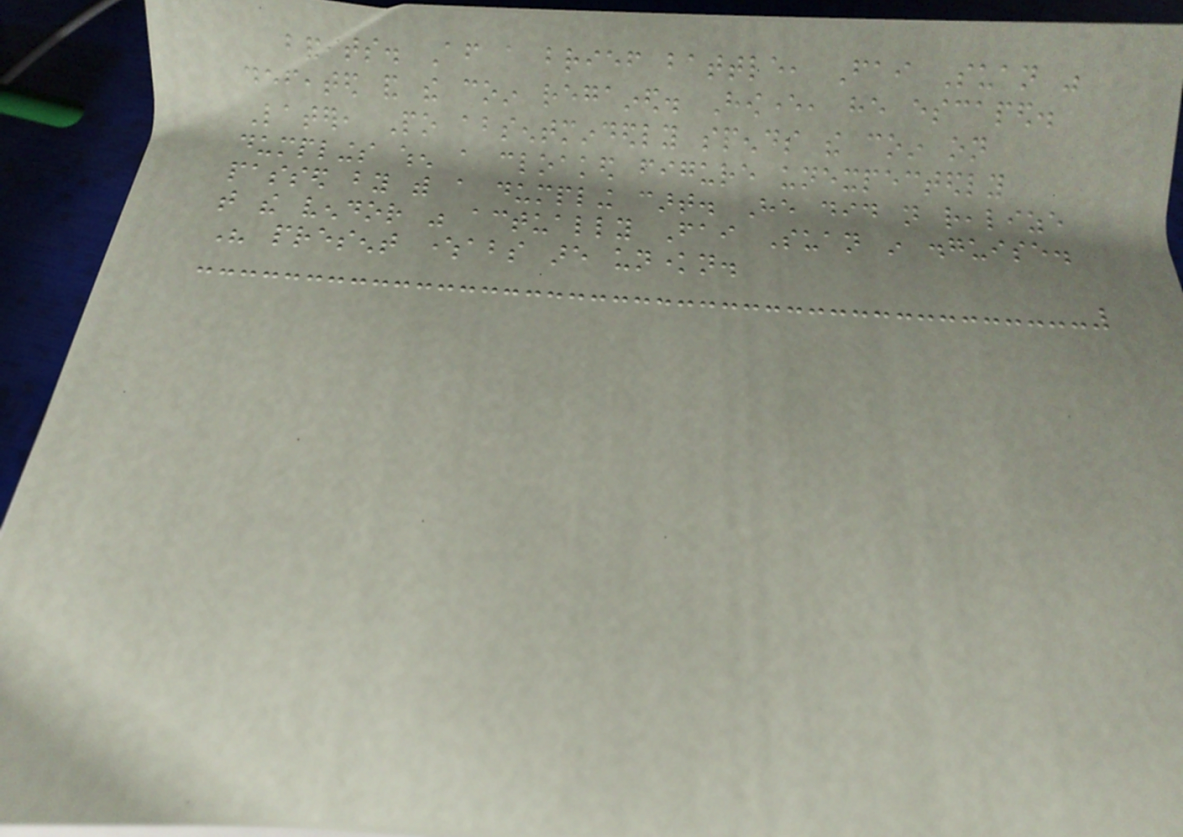bandits. After a brief battle, Fai Suan was
defeated and the coin regained. However, he escaped.
Later, Po absentmindedly spends the coin on
dumplings when a cloaked figure unexpectedly
passed by with a dumpling cart. He did not realize
that the vendor was actually Fai Suan in disguise.
His present whereabouts are unknown.
